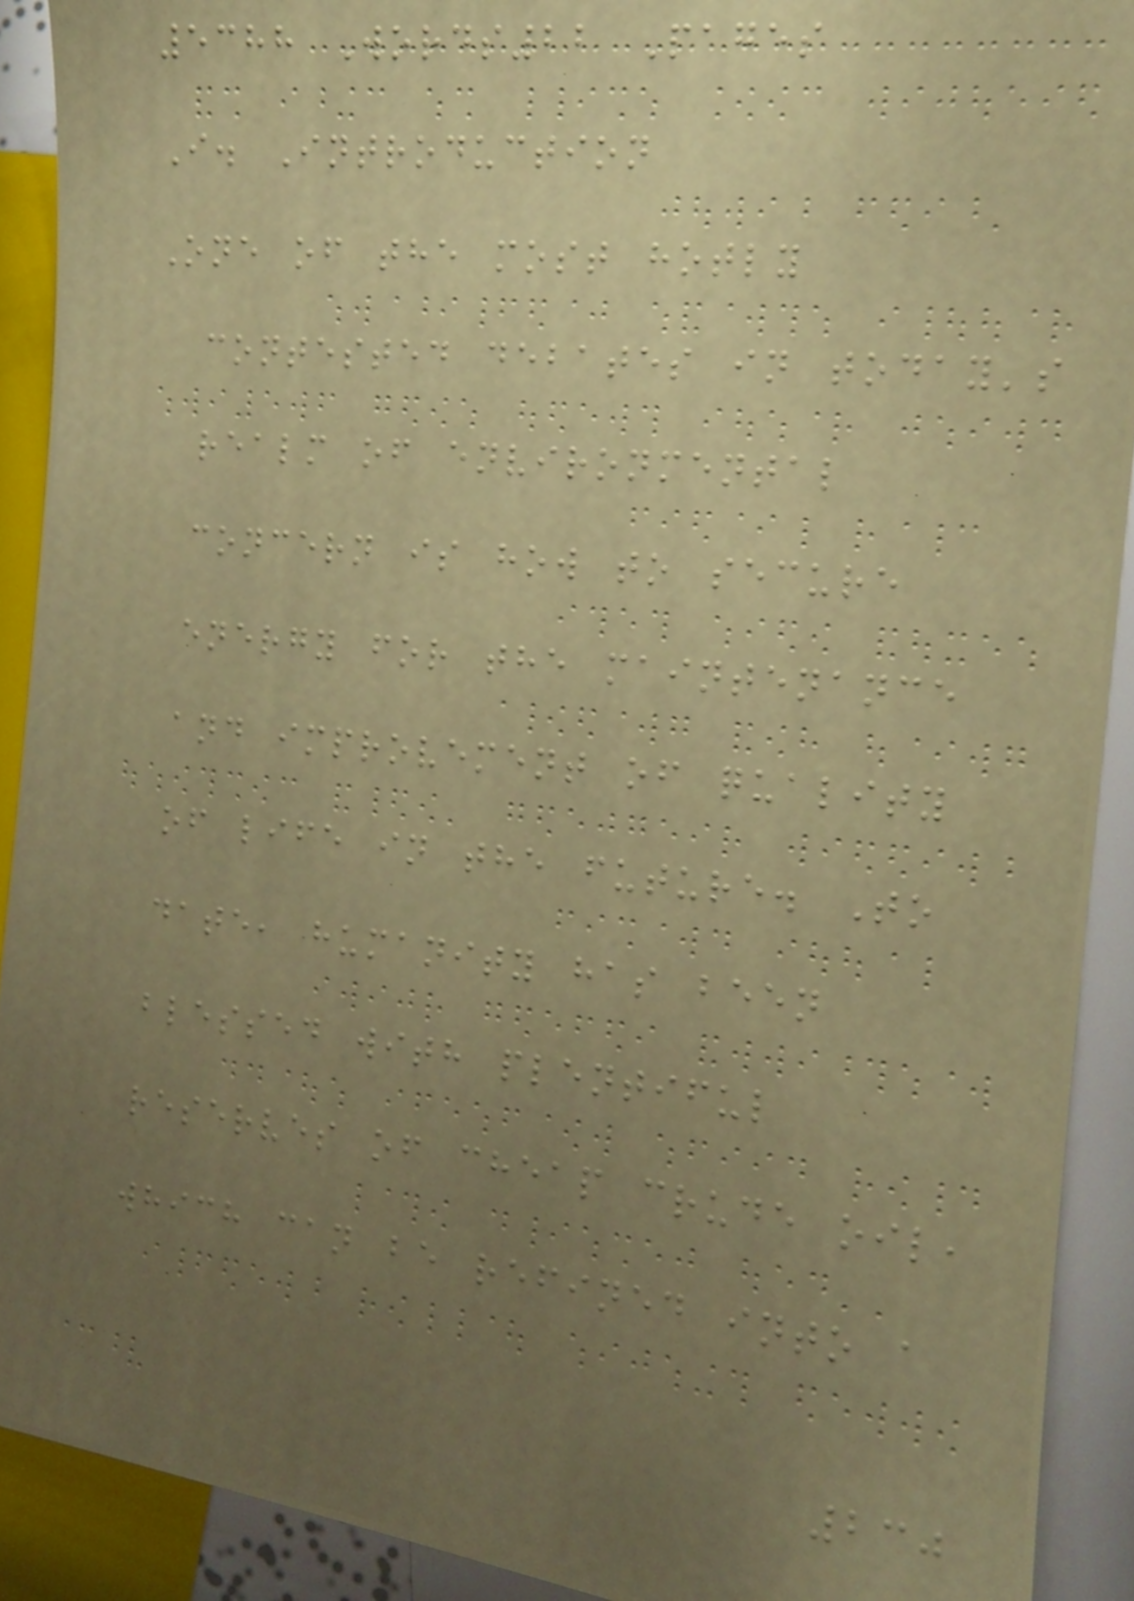5388 Words22 Pages
I. Introduction
One of the most hotly
contested debates in today's
realm of environmental
concern is how to secure
energy for the maintenance
and improvement of quality
of life in the future. To
date, humanity has been
blessed with plentiful
reserves of cheap crude oil,
which can be refined into a
230
